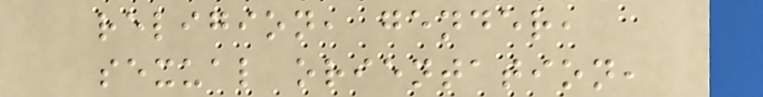religion, gender,
sexual orientation,
